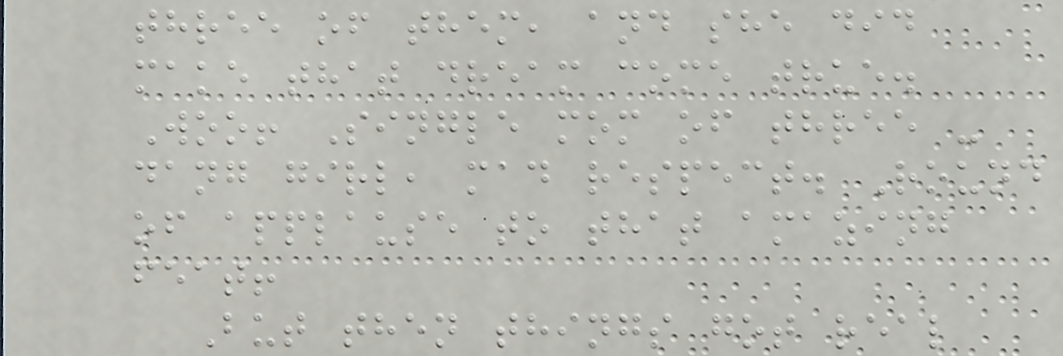three of them, and she did
make that dream come true.
Woo! Single mom of three -
dang girl, mad respect. Round
of applause to that amazing
feat!
But then things got real
